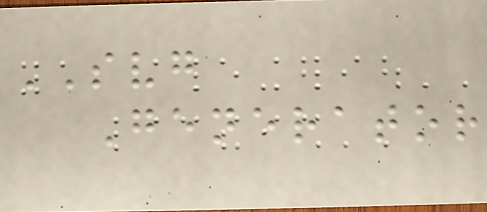SVG
Generator
